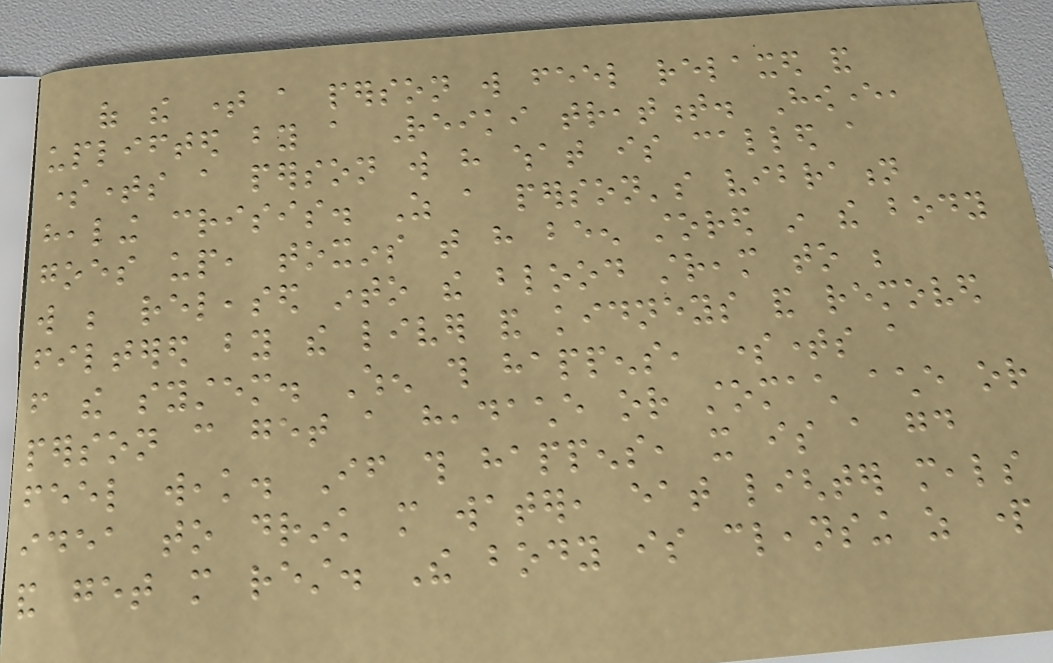of the time a person will feel relaxed and
uplifted by a Reiki treatment. However,
sometimes a person will have what is called a
healing crisis. As a person's vibration
goes up, toxins that have been stored in the body
will be released into the blood stream to be
filtered by the liver and kidneys and removed
from the system. When this happens, sometimes a
person can get a headache or stomach ache or
feel weak. If this happens, it is a good
idea to drink more water, eat lighter meals
and get more rest. The body is cleansing as part
